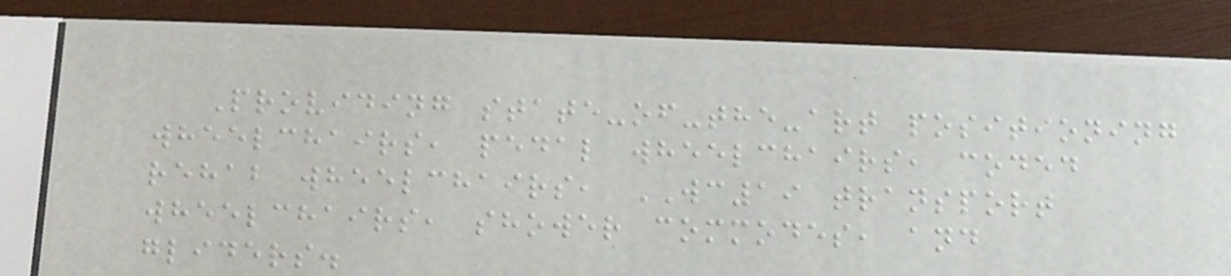Providing state-of-the-art positioning
wheelchairs, pedal wheelchairs, coded
rehab wheelchairs, WC19 transport
wheelchairs, shower commodes, and
gliders.
